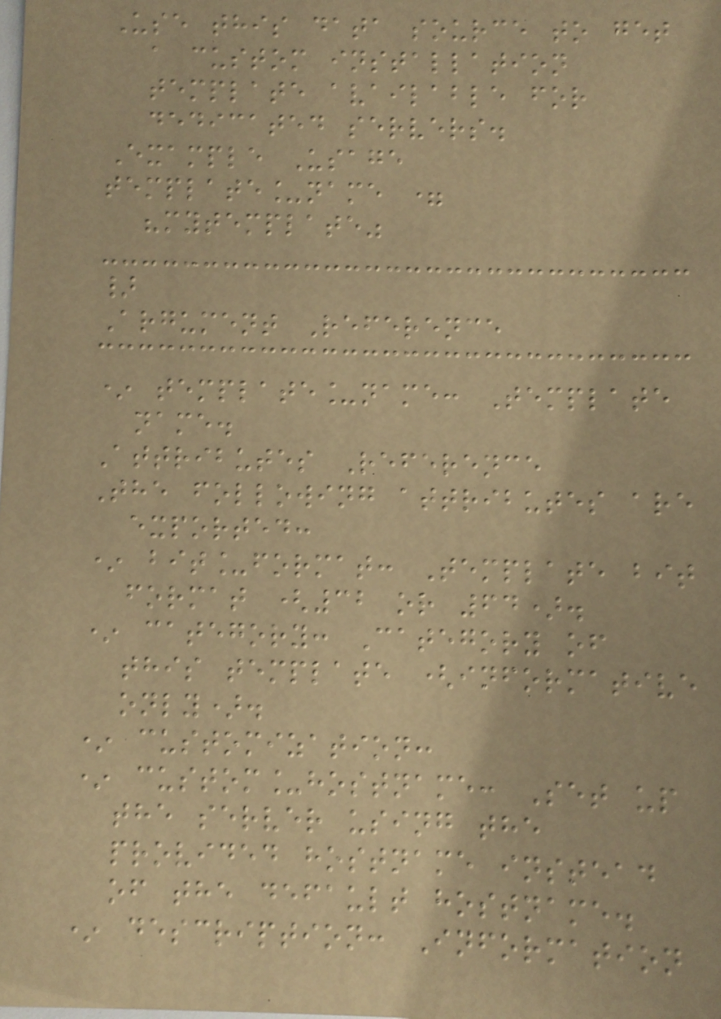Use this data source to get
a custom installation
template available for
dedicated servers.
Example Usage
template_name =
"mytemplate"
}
Argument Reference
* template_name: Template
name.
Attributes Reference
The following attributes are
exported:
* bit_format: Template bit
format (32 or 64).
* category: Category of
this template (informative
only).
* customization:
* custom_hostname: Set up
the server using the
provided hostname instead
of the default hostname.
* description: Information
